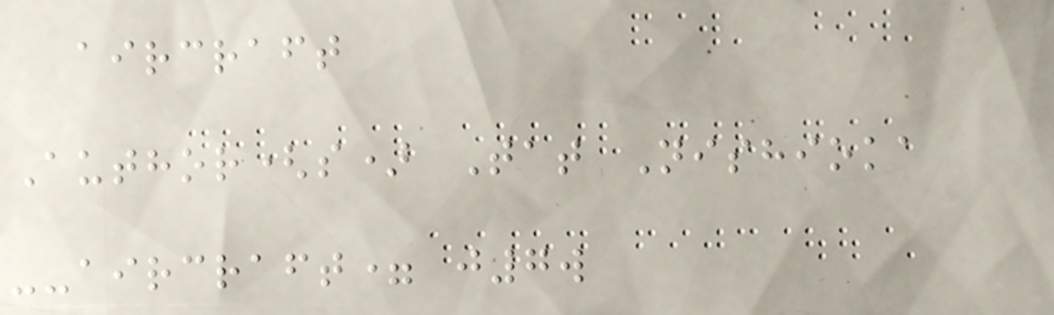aircraft
Author(s) Tat Nishioka
--aircraft= j7w
